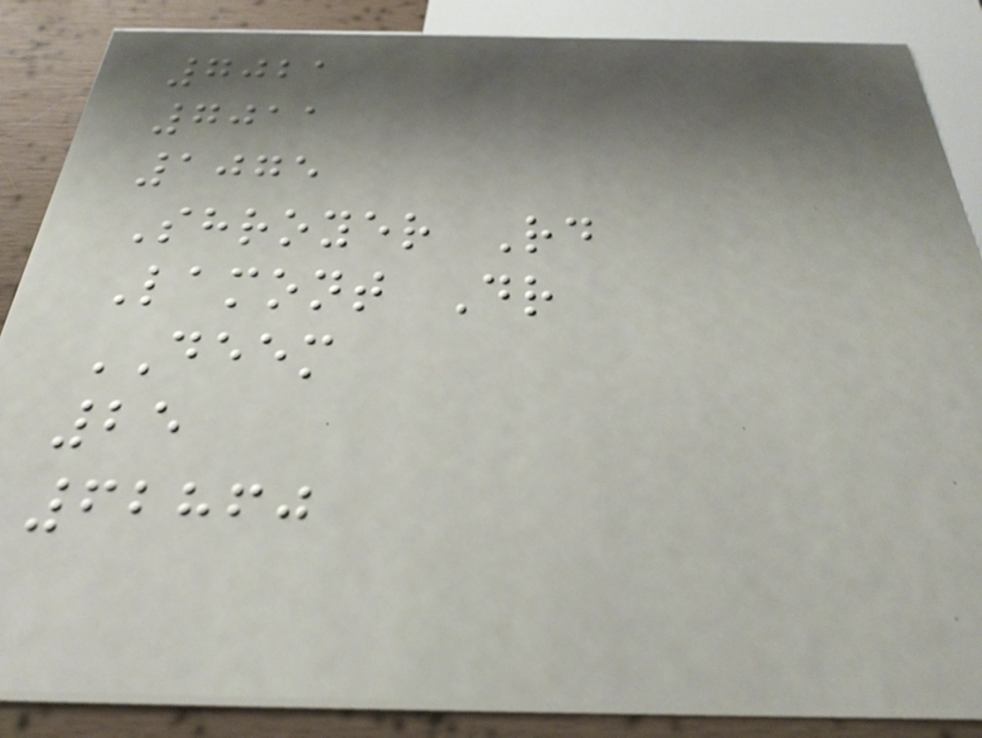7021
7011
1075
Shroyer Rd
Lamont Dr
DEEM
25
62860
